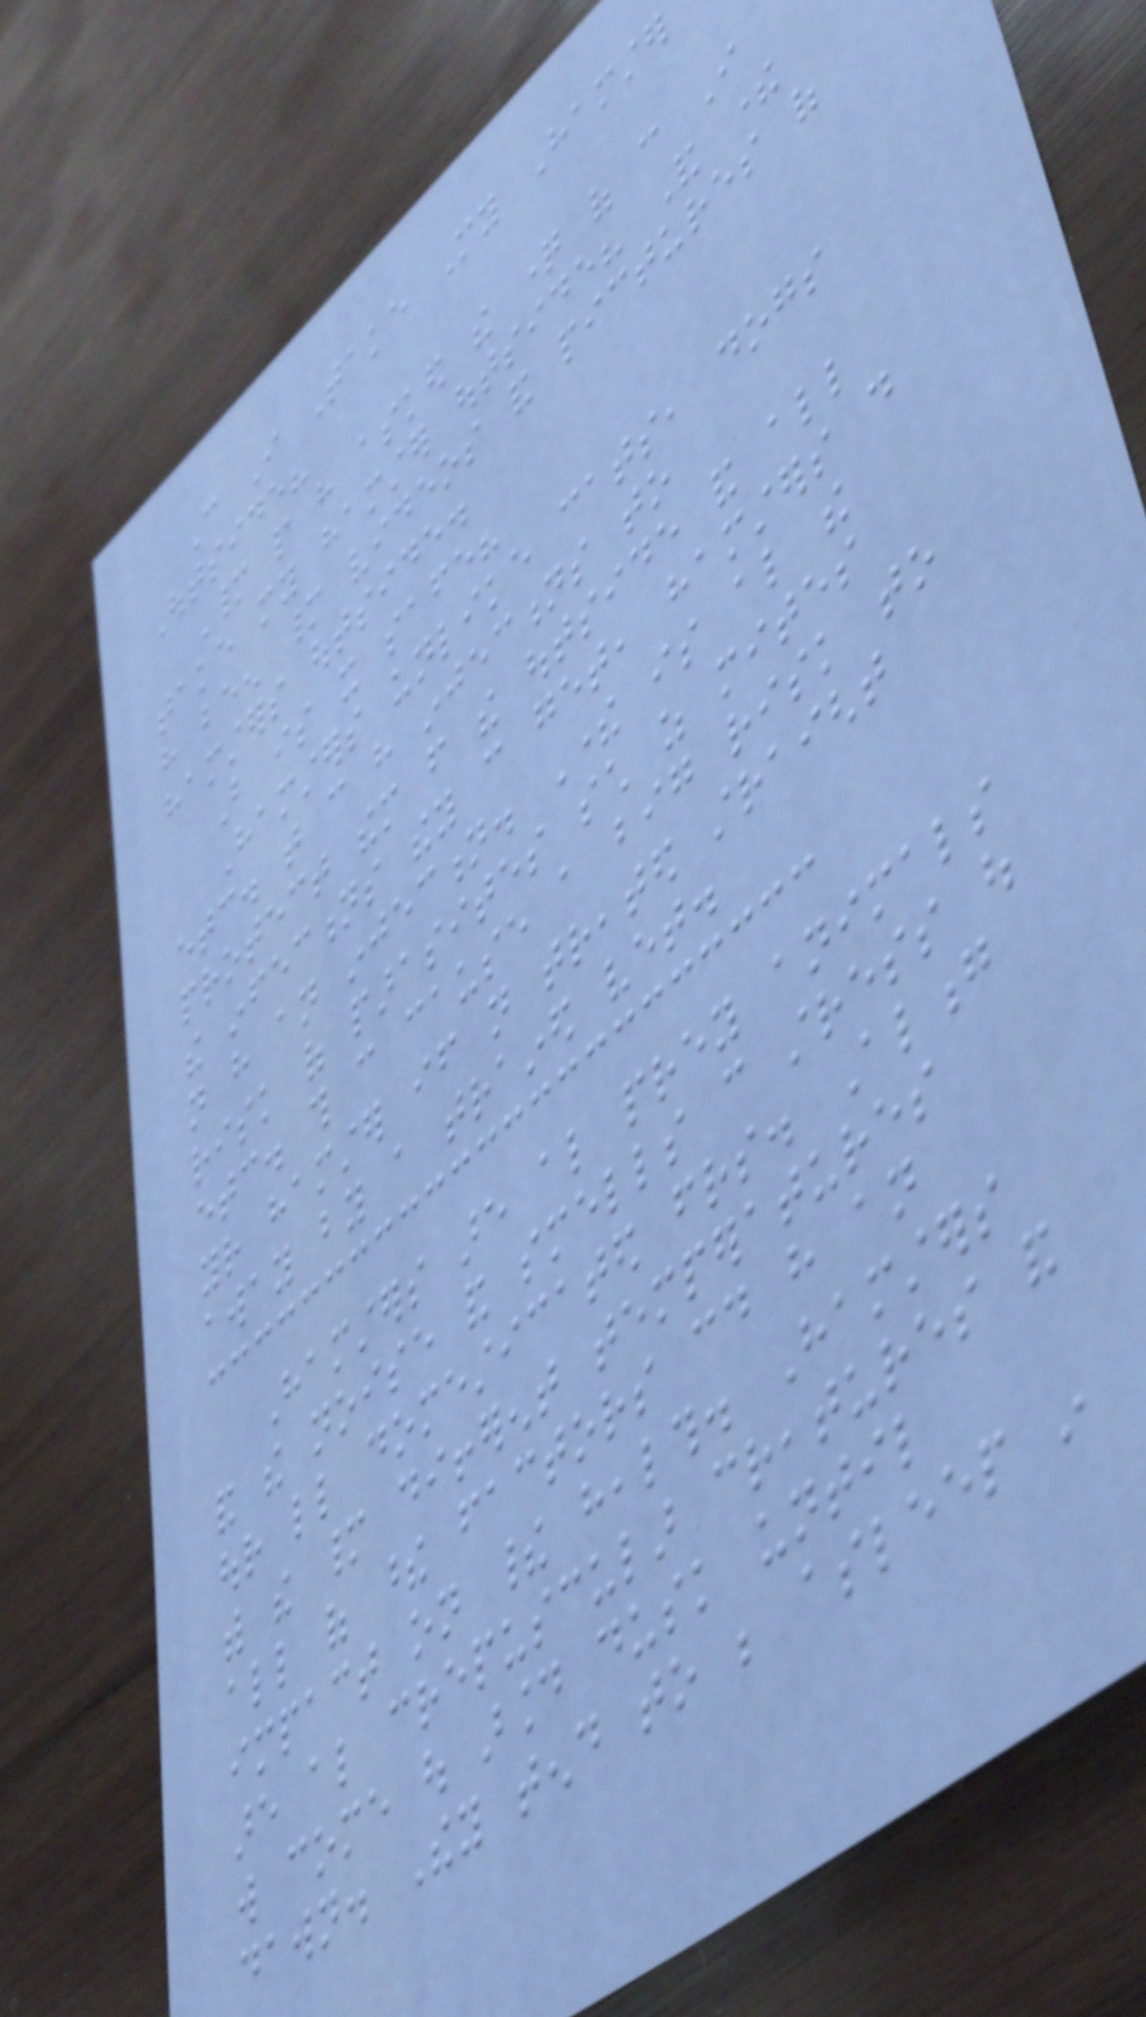Can I Take My Hamster
Outside?
Many people have asked the question of can I
take my hamster outside? And there
have been many videos and pictures of
hamsters outside.
But is it safe?
Hamsters unlike cats, dogs
etc. that can have injections to
protect them from the outside and all
the infections they can get, hamsters do
not have an injection. There is also the
risk of parasites such as mites
etc. this can cause a big risk to
your hamster if not treated straight
away by a trained vet.
Hamsters are also prey animals
and the noise and smells can stress out
our little domesticated friends. Along
with the many different temperatures
all of these factors could have an
impact on their health. Hamsters
are also crepuscular creatures and
will come out around dusk until
dawn. They tend to be asleep in
